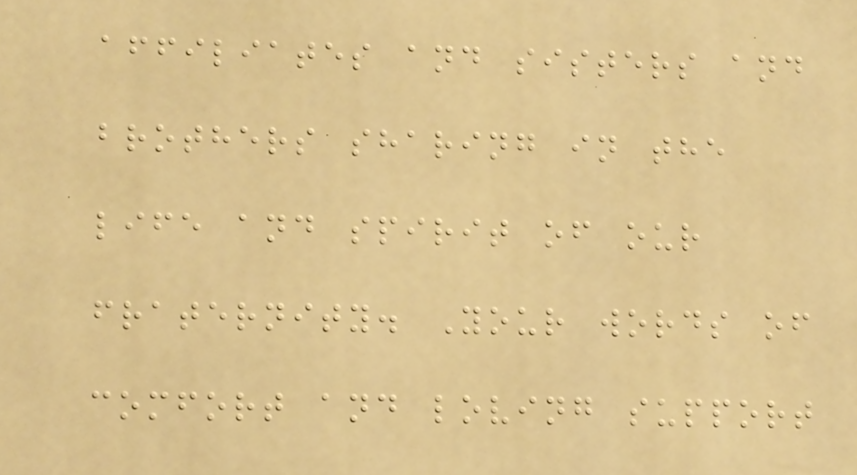affiliates and sisters and
brothers sharing in the
life and spirit of our
fraternity. Your words of
comfort and loving support
